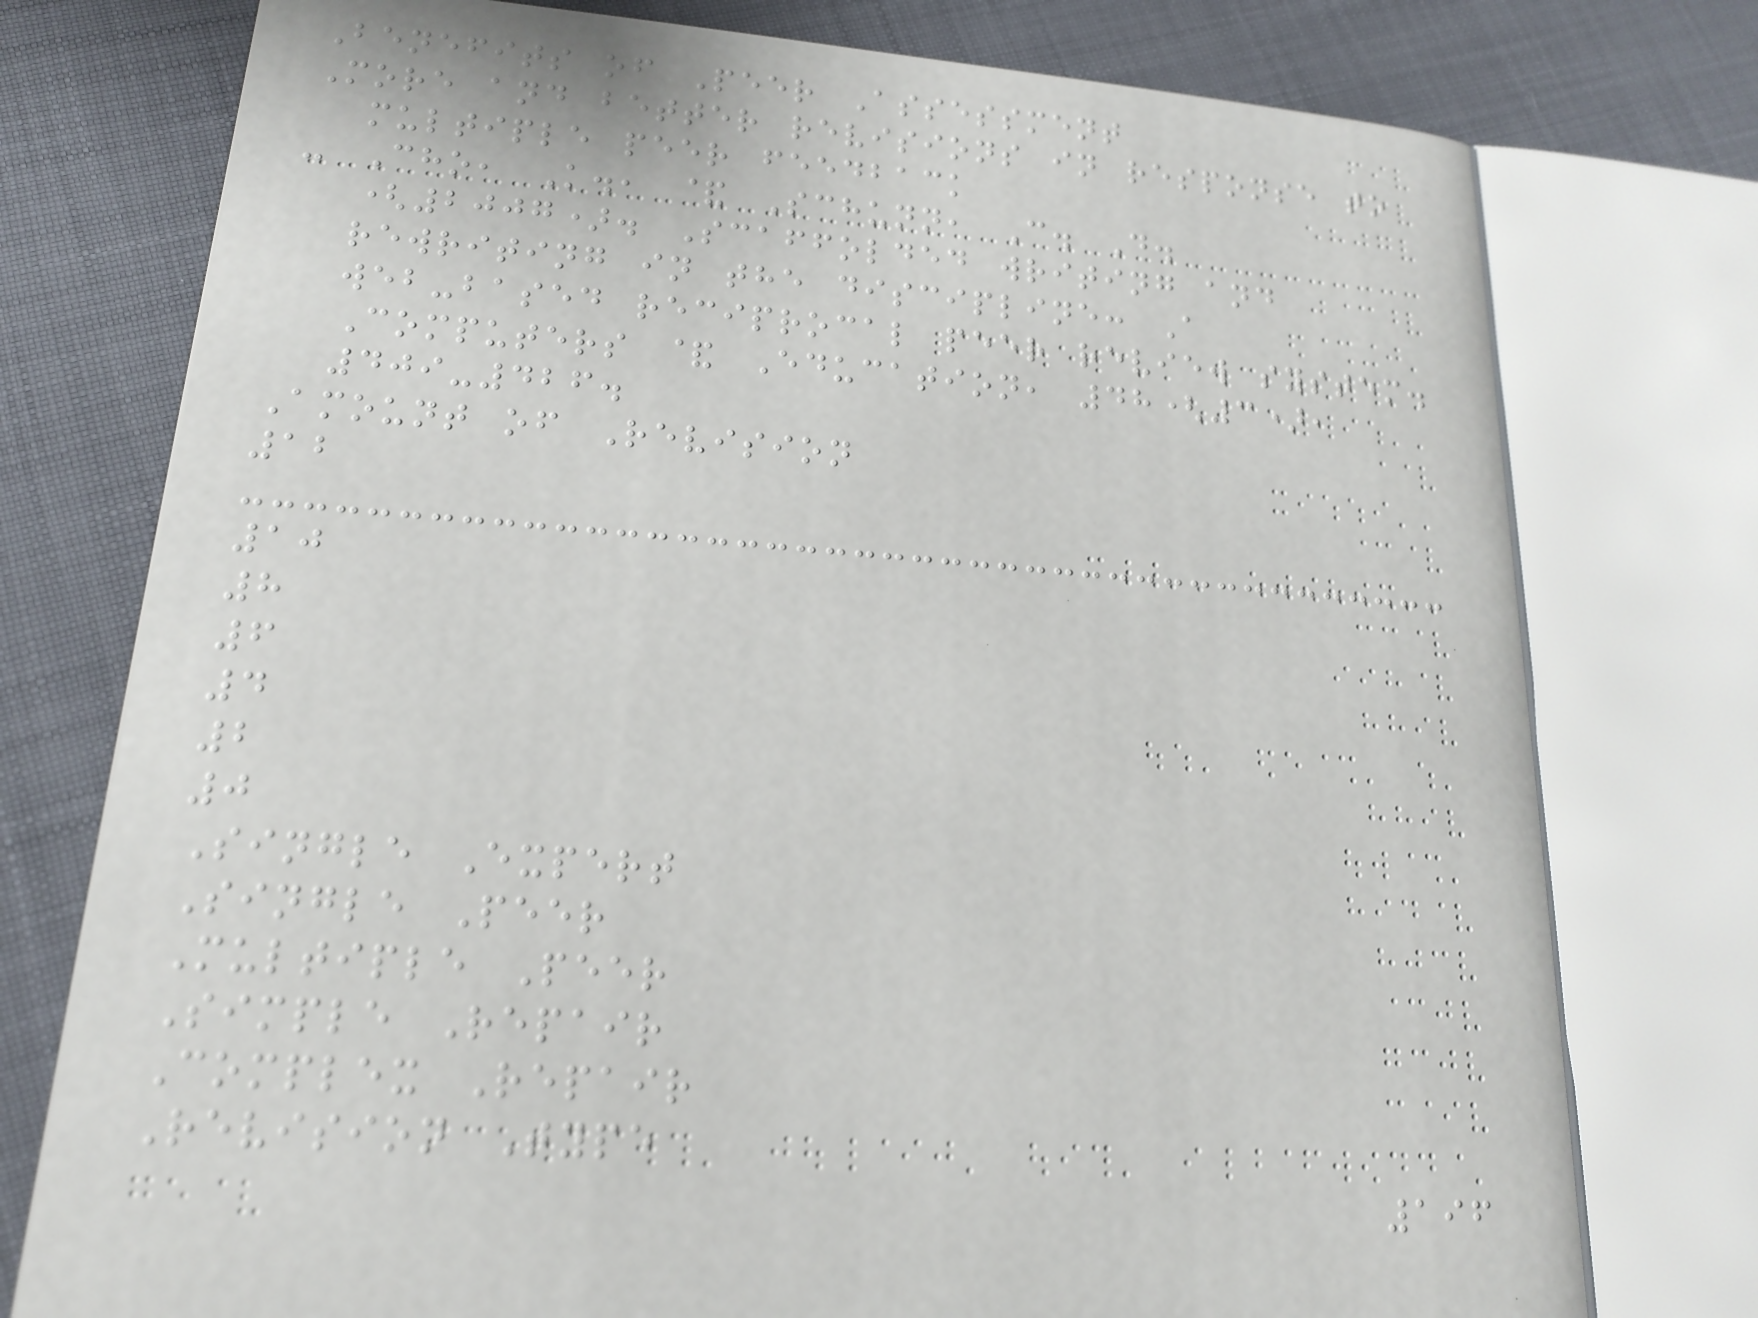Benefits of Peer Assessment
More and better revisions in response to
multiple peer feedback
- Cho, K., & Schunn, C. D.
(2007). Scaffolded writing and
rewriting in the discipline: A
web-based reciprocal peer review system.
Computers & Education, 48(3),
409-426.
Amount of Revision
12
10
8
6
4
2
0
Single Expert
Single Peer
Multiple Peer
Simple Repair
Complex Repair
Revision Type
196
